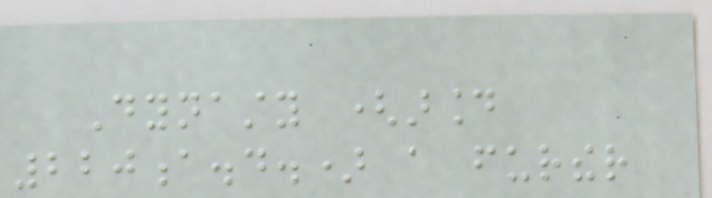Dynasty (around
220a.d.) a further
